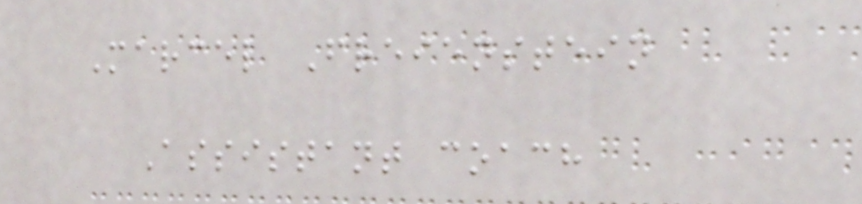Marcel Freienstein
Assistant coach
